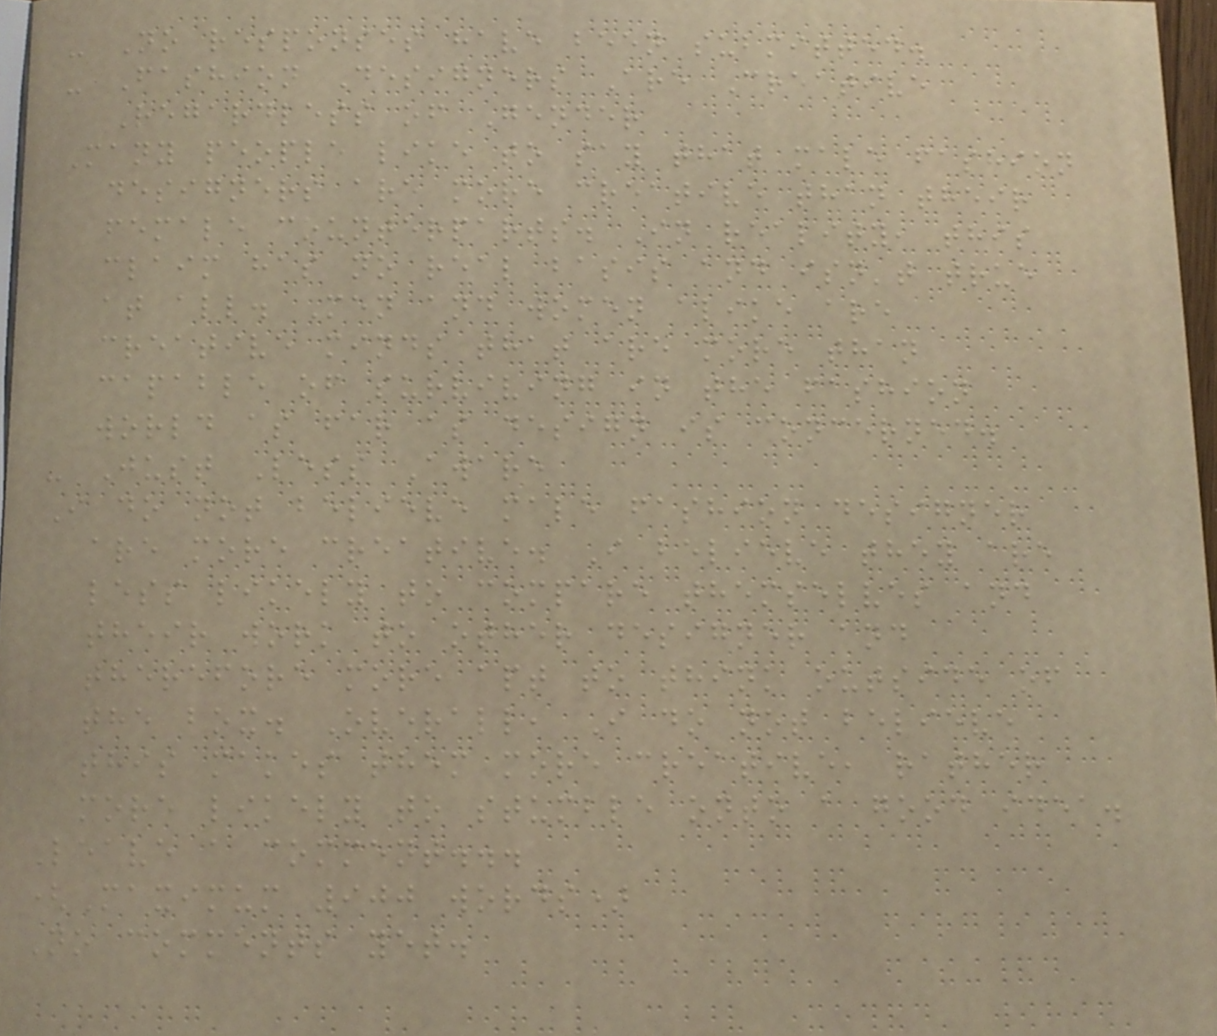- No responses have been submitted.
- Fashion Designers Are Creative
Regardless of Gender
Many people like to say that male fashion
designers are more creative than their
female counterparts. In reality, this
claim has no real basis and isn't true
at all. Men and women alike are
creative minds that are more than
capable of surviving in the fashion
world as far as design is concerned.
- Just Less Aware
I do not believe male fashion designer
are more creative. I believe they are
less likely to compare themselves and
their work to other designer and
therefore more apt to think outside of
the box. Overall, I do not believe
this makes them more creative, rather
more likely to stumble onto a good idea.
Leave a comment...
(Maximum 900 words)
No comments yet.
